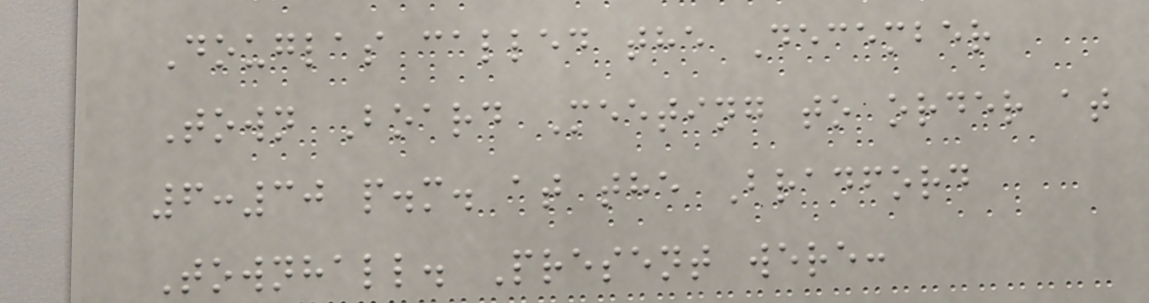Douglas called the December
Town Board Meeting to order at
6:30 p.m. at the Bradford
Townhall. Present were:
